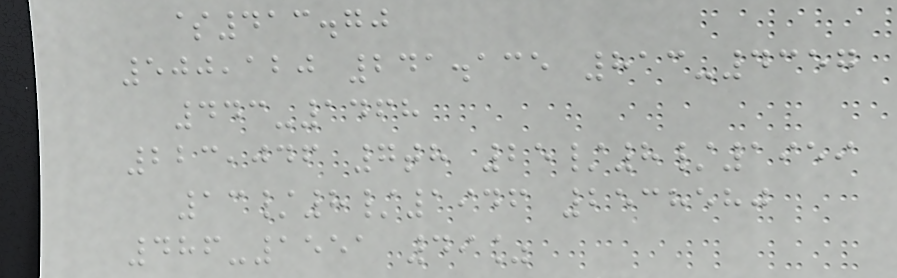$413.70
500,120 241.135 813-4357
443-1468
223,046 7th 25/8/1959
13/8/1946 2538580
486-1551 49%
